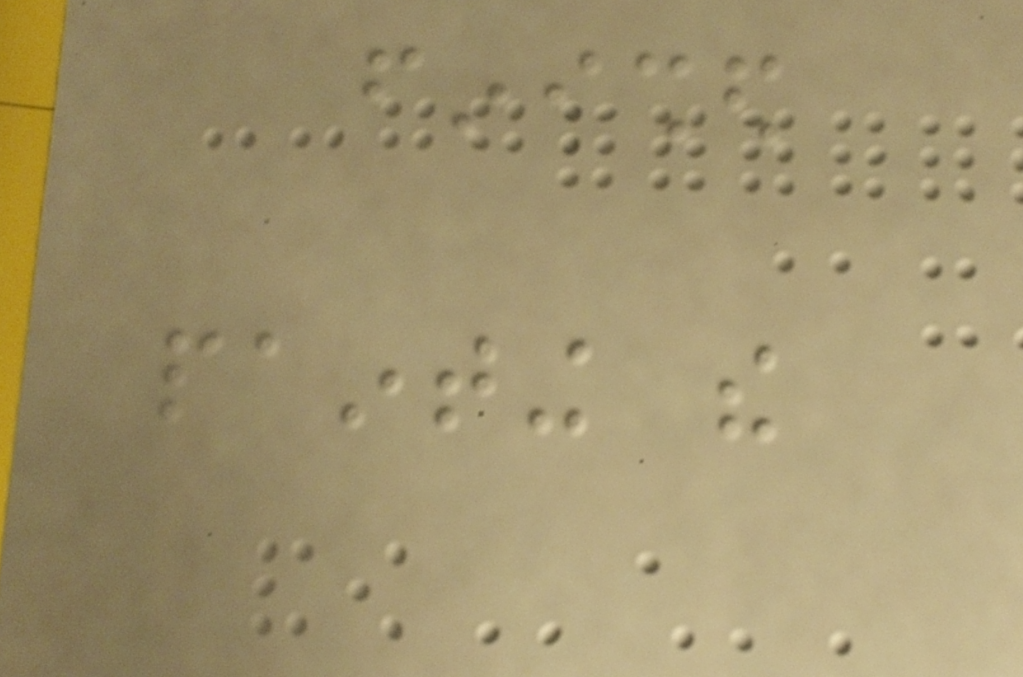finished
painting the
